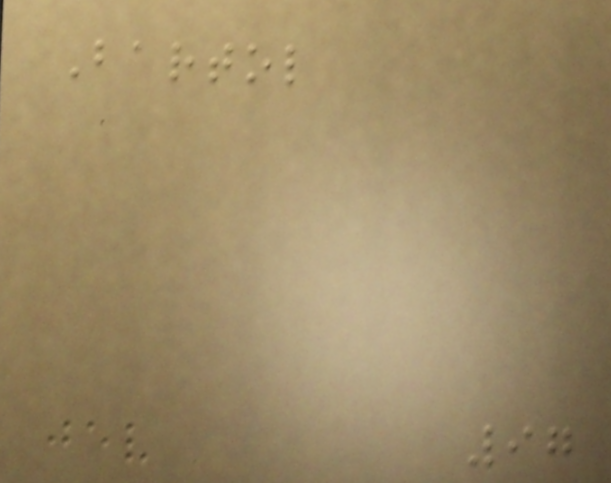Bartol
97
